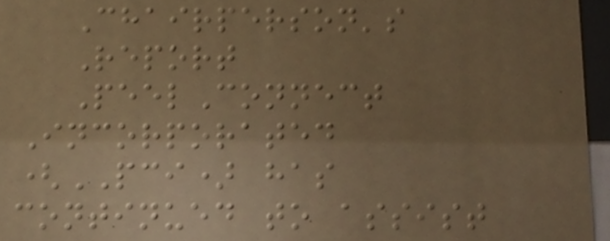Chairperson's
Report
PeelConnect
Incorporated
(PCI) has
continued to assist
